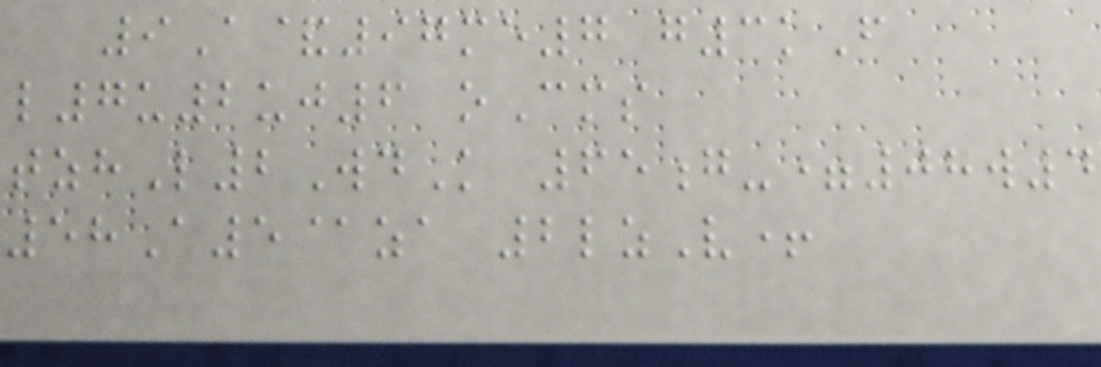9A&97me7 g3kF
l7u2uj6 oCms
tzhL2WdK 65g-=08w4
58A5@za 2lzV+
